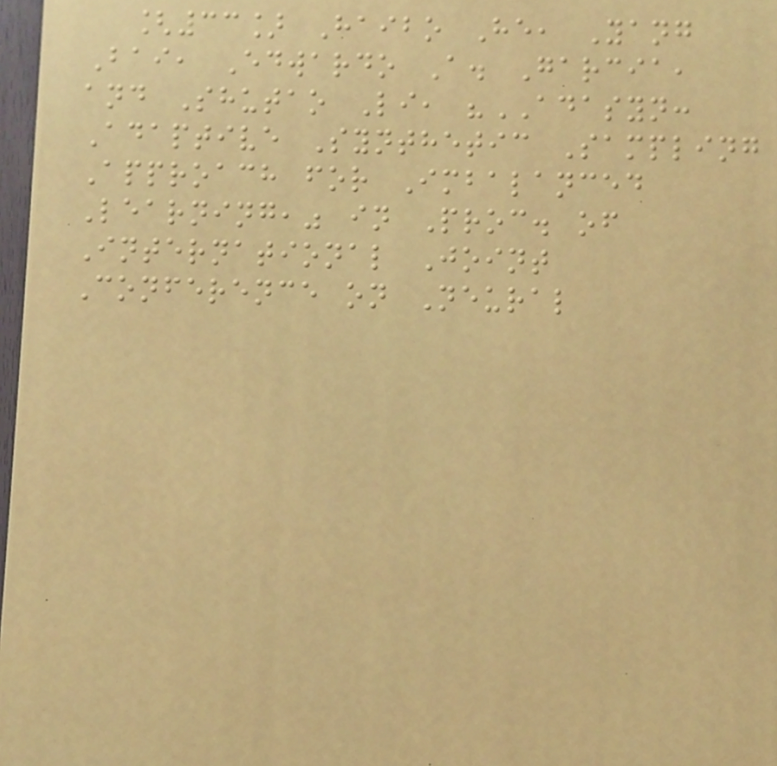[33] Haibo He, Yang
Bai, Edwardo A. Garcia,
and Shutao Li, "ADASYN:
Adaptive Synthetic Sampling
Approach for Imbalanced
Learning," in Proc. of
International Joint
Conference on Neural
